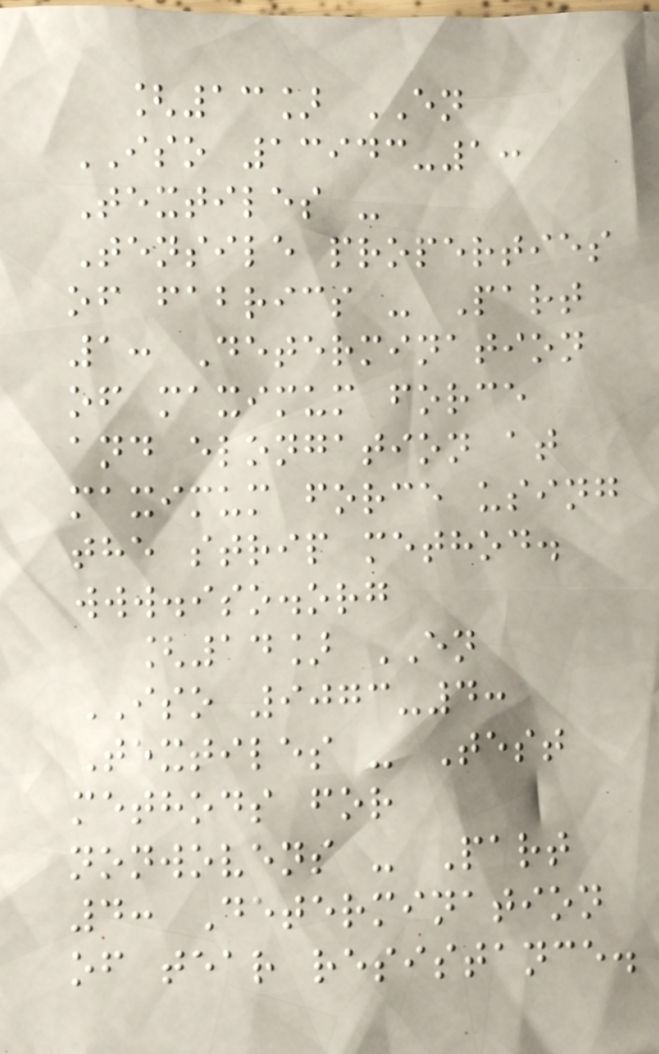[13] EN
ISO 13943-1:
Textiles -
Tensile properties
of fabrics - Part
1: Determination
of maximum force
and elongation at
maximum force using
the strip method.
www.iso.org
[14] EN
ISO 9073-4:
Textiles - Test
methods for
nonwovens - Part
4: Determination
of tear resistance.
